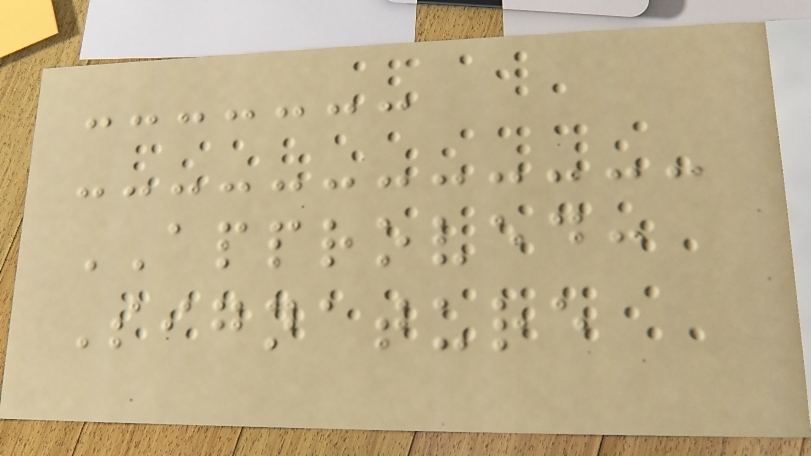APPROVED:
Signature
